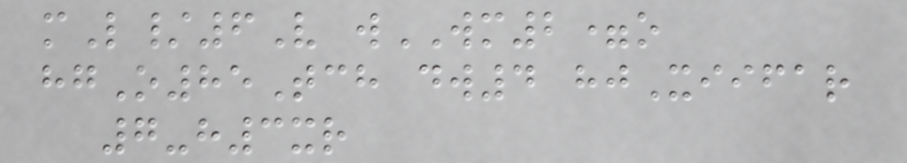mL/6V wWM2=o
hgO85Tch dw4 hjXiifar
7-h3xr
